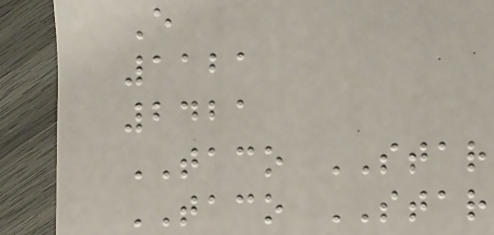E
1121
2421
TACO STAR
TACO STAR
